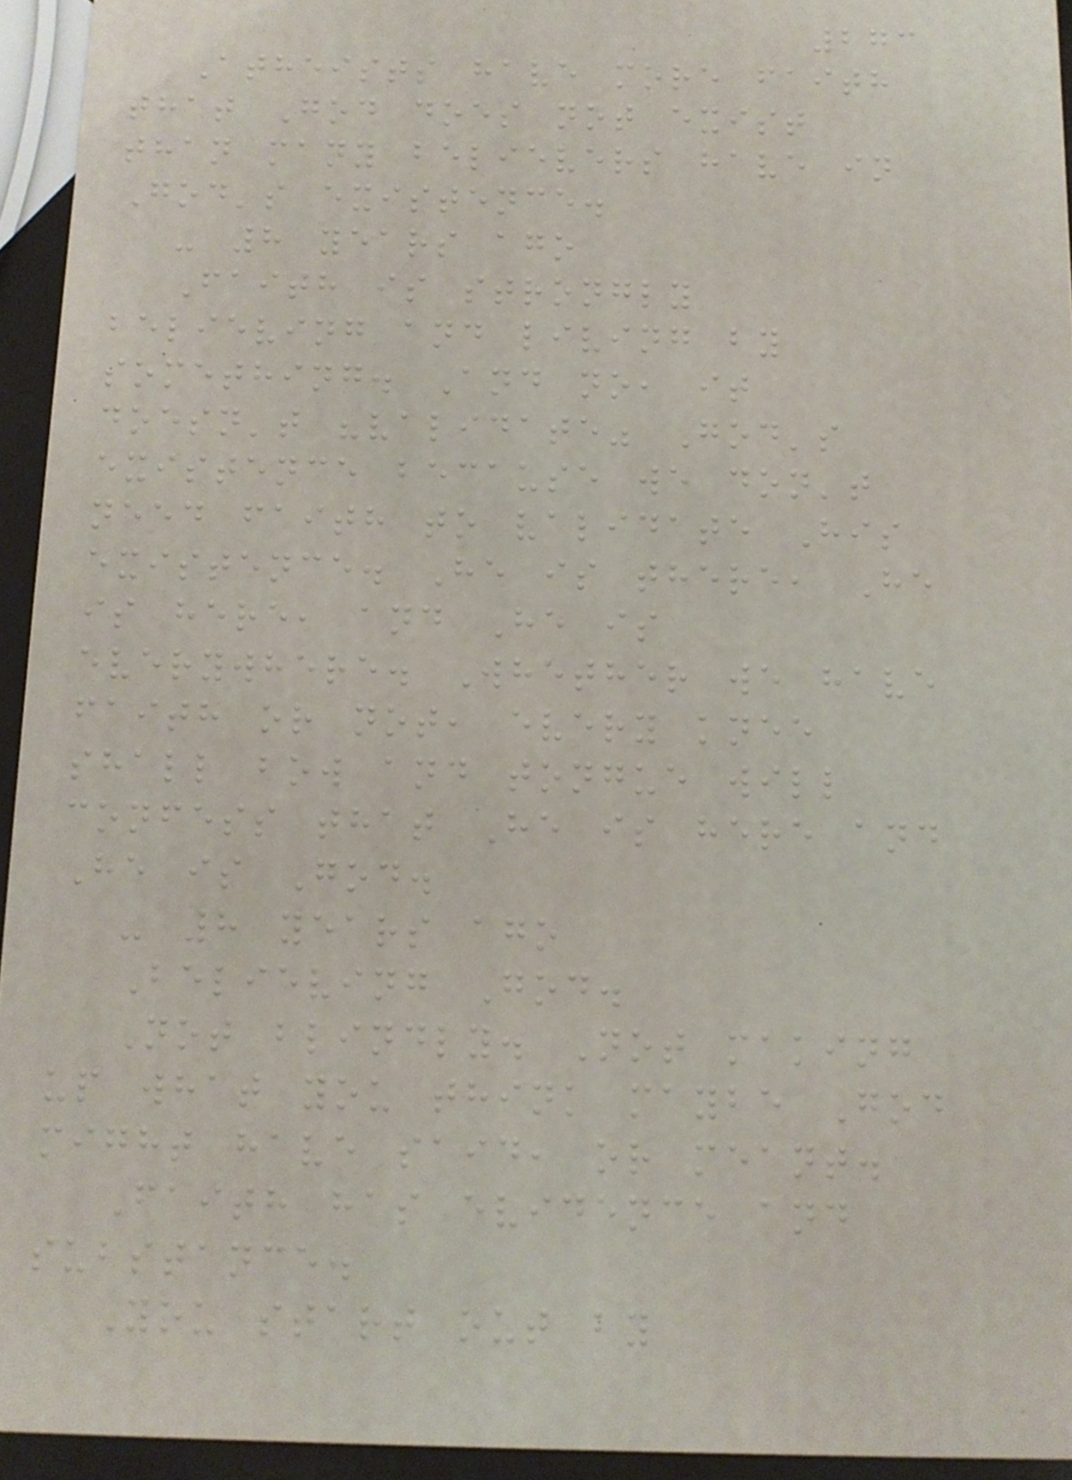273
Atheists have more faith
that God does not exist
than many believers have in
God's existence.
- 8 years ago
Faith is strongly
believing and living by
something. And no, it
doesn't "validate" God's
existence because we don't
need faith to validate His
existence. He is there, He
is here, and He is
everywhere. Whether we have
faith or not, every knee
shall bow and tongue will
confess that He is here and
He is God.
- 8 years ago
Believing God.
Not blindly. Not making
up what you think maybe God
might have said, or meant.
Faith has evidence and
substance.
You start out by
